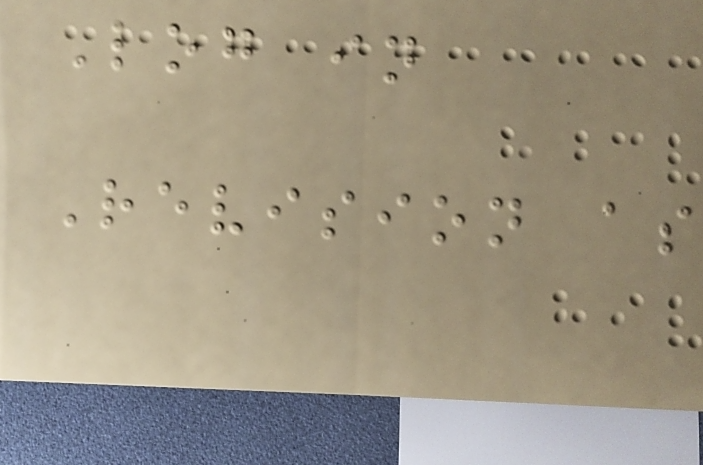Log in
Revision as
